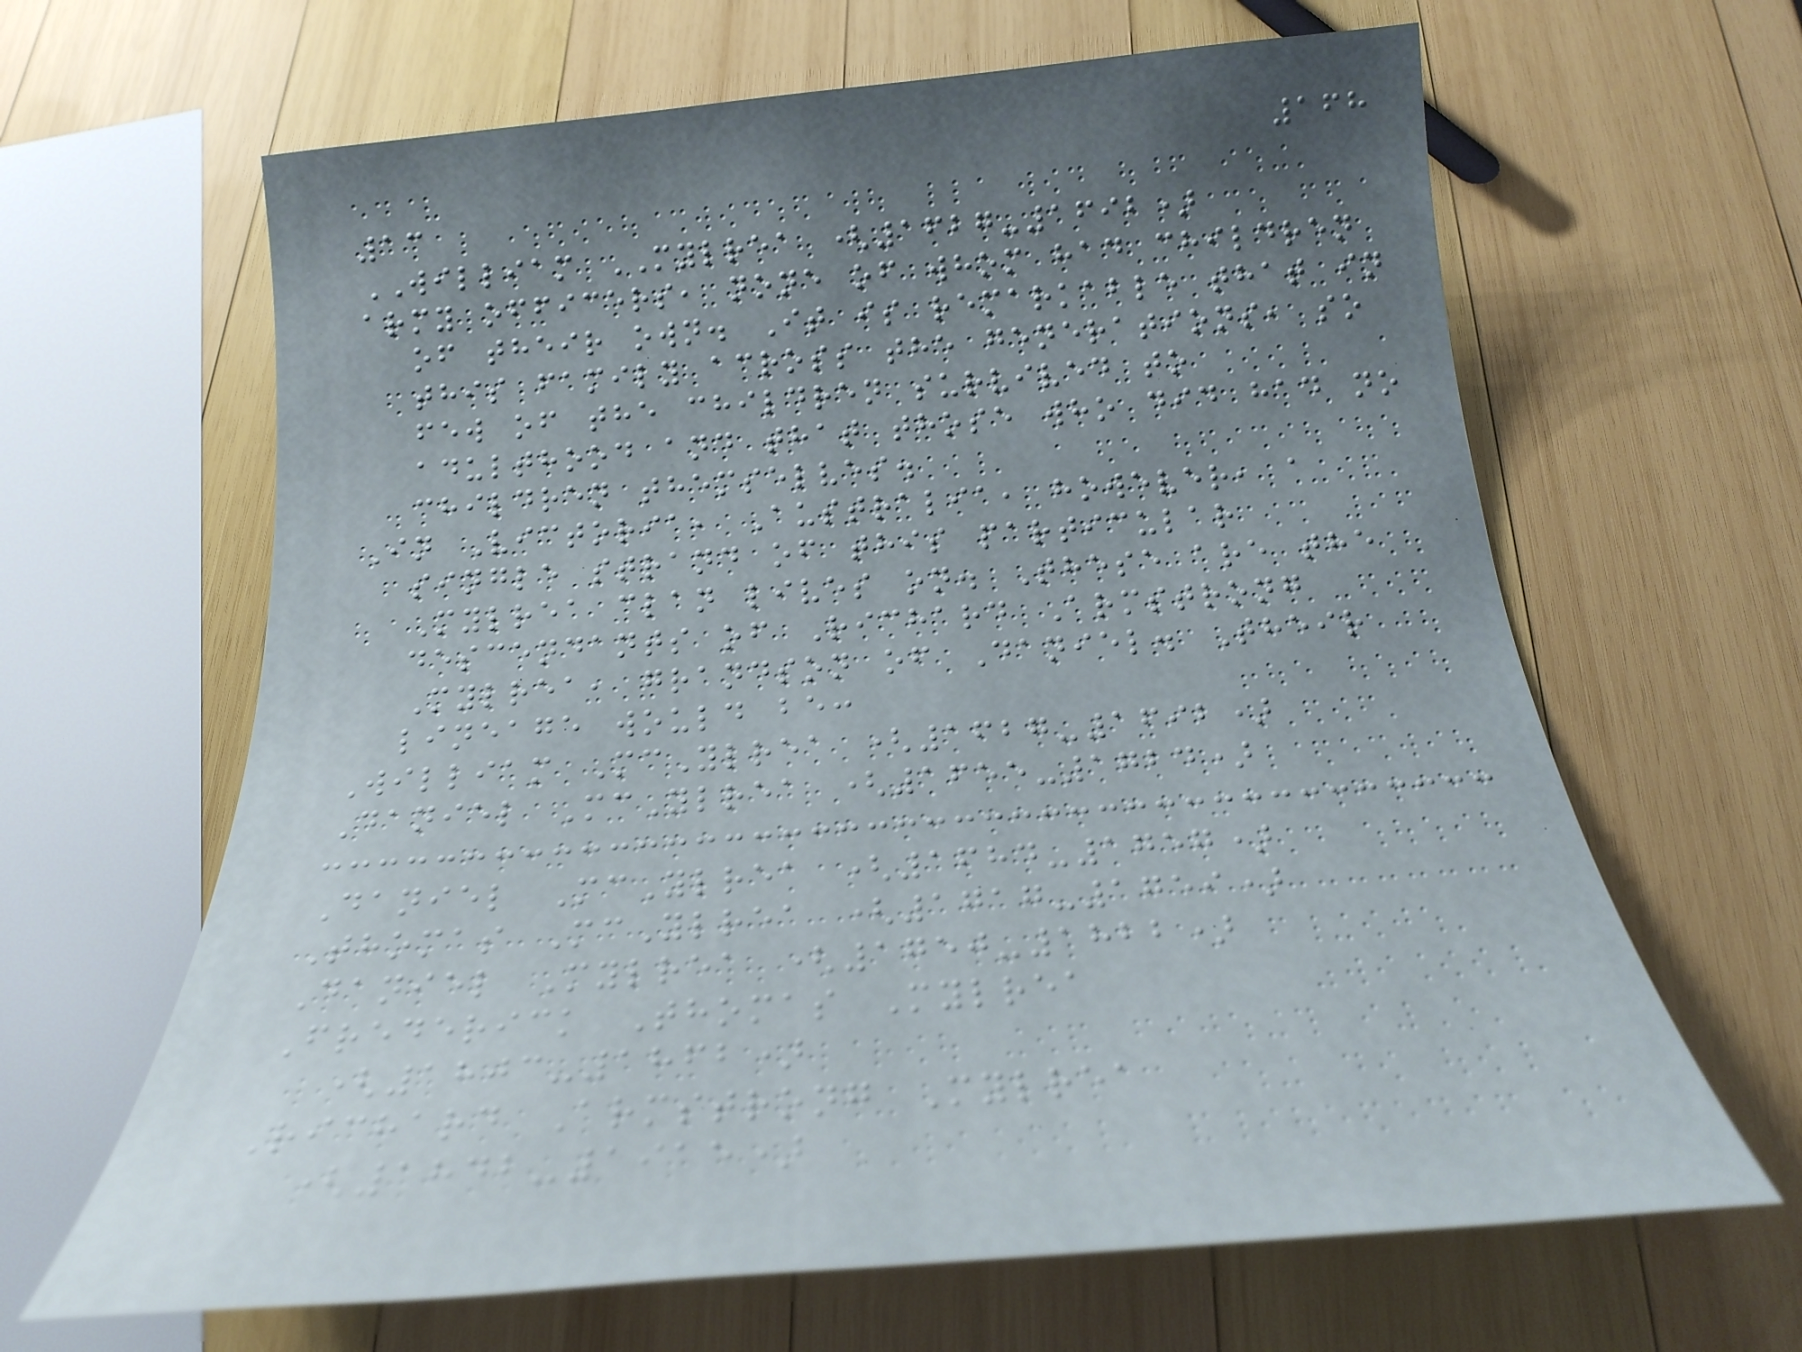168
13
WILLIAM MYLREA (1627-1692)
army officers, none of whom had children
of their own. It is remarkable that in
this family across the generations, so
few of the children survived to
adulthood and that those who did had no
children themselves.
In Victoria, Australia, however, a
single strand of this particular
Mylrea clan lives on. These are the
descendants of Richard Armstrong
Mylrea, grandson of Daniel. Their
lineage would be:
William McYlrea (1627-1692)
Daniel McYlrea (1655-1724)
Daniel McYlrea (1684-1757)
Thomas McYlrea (1717-1759)
Daniel Mylrea (1750-1822)
Frederick Thomas Mylrea
(1803-1862)
Richard Armstrong Mylrea
(1842-1915)
